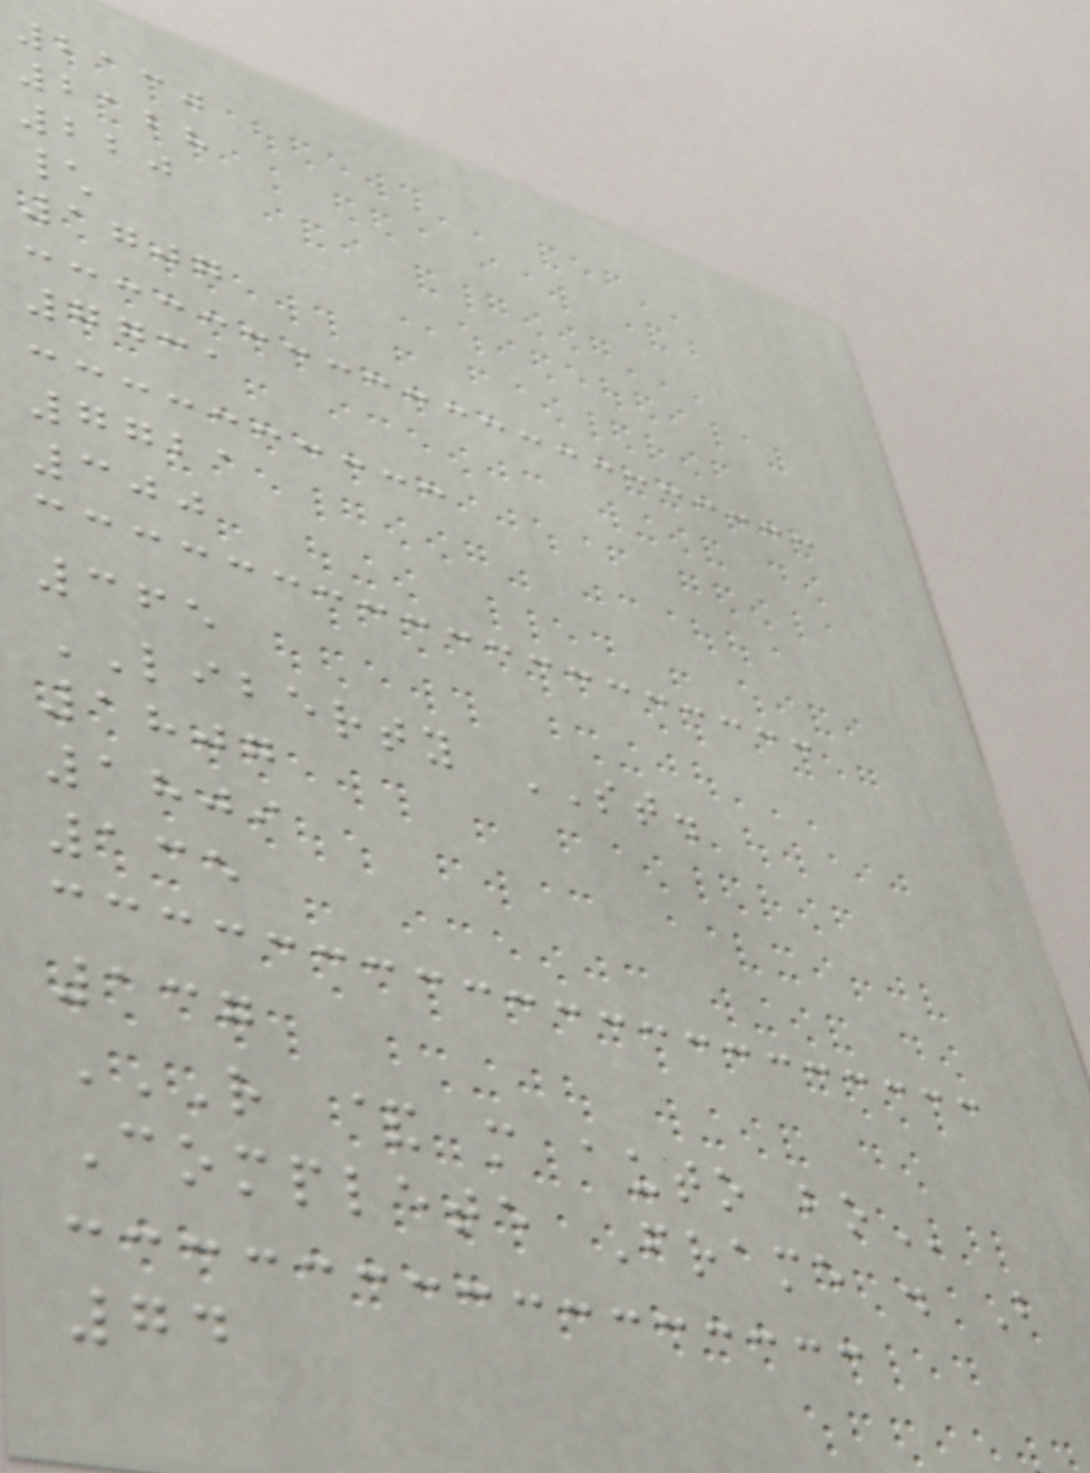2130
2128
220
\
1707
7731
7721
300
365
LIBERTY ST.
1807
1809
135
137
R & M AUTO BO
Complete Frame . B
74
